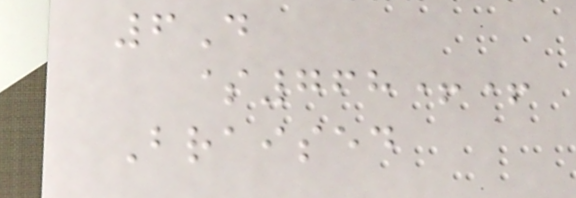6D
$768++
Braised
